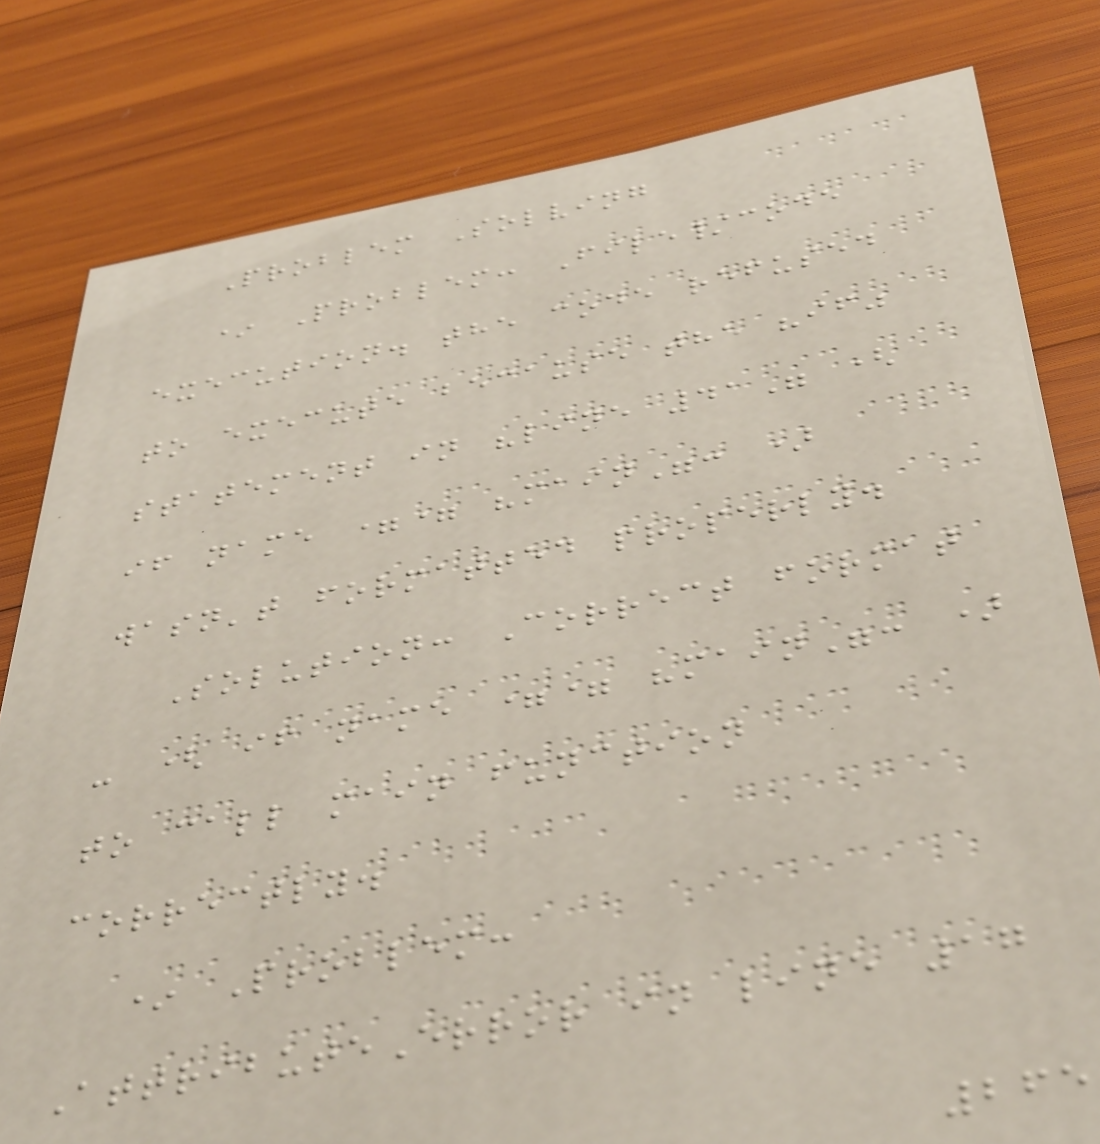Problem Solving
* Problem: File/code
execution. the code refused
to execute because the "if"
statement in "line 41" (
if name == "main": )
wasn't formatted properly.
Solution: Correct format
- ( if name == "main": )
to call main function
correctly.
* Problem:
AttributeError in line 17
265
